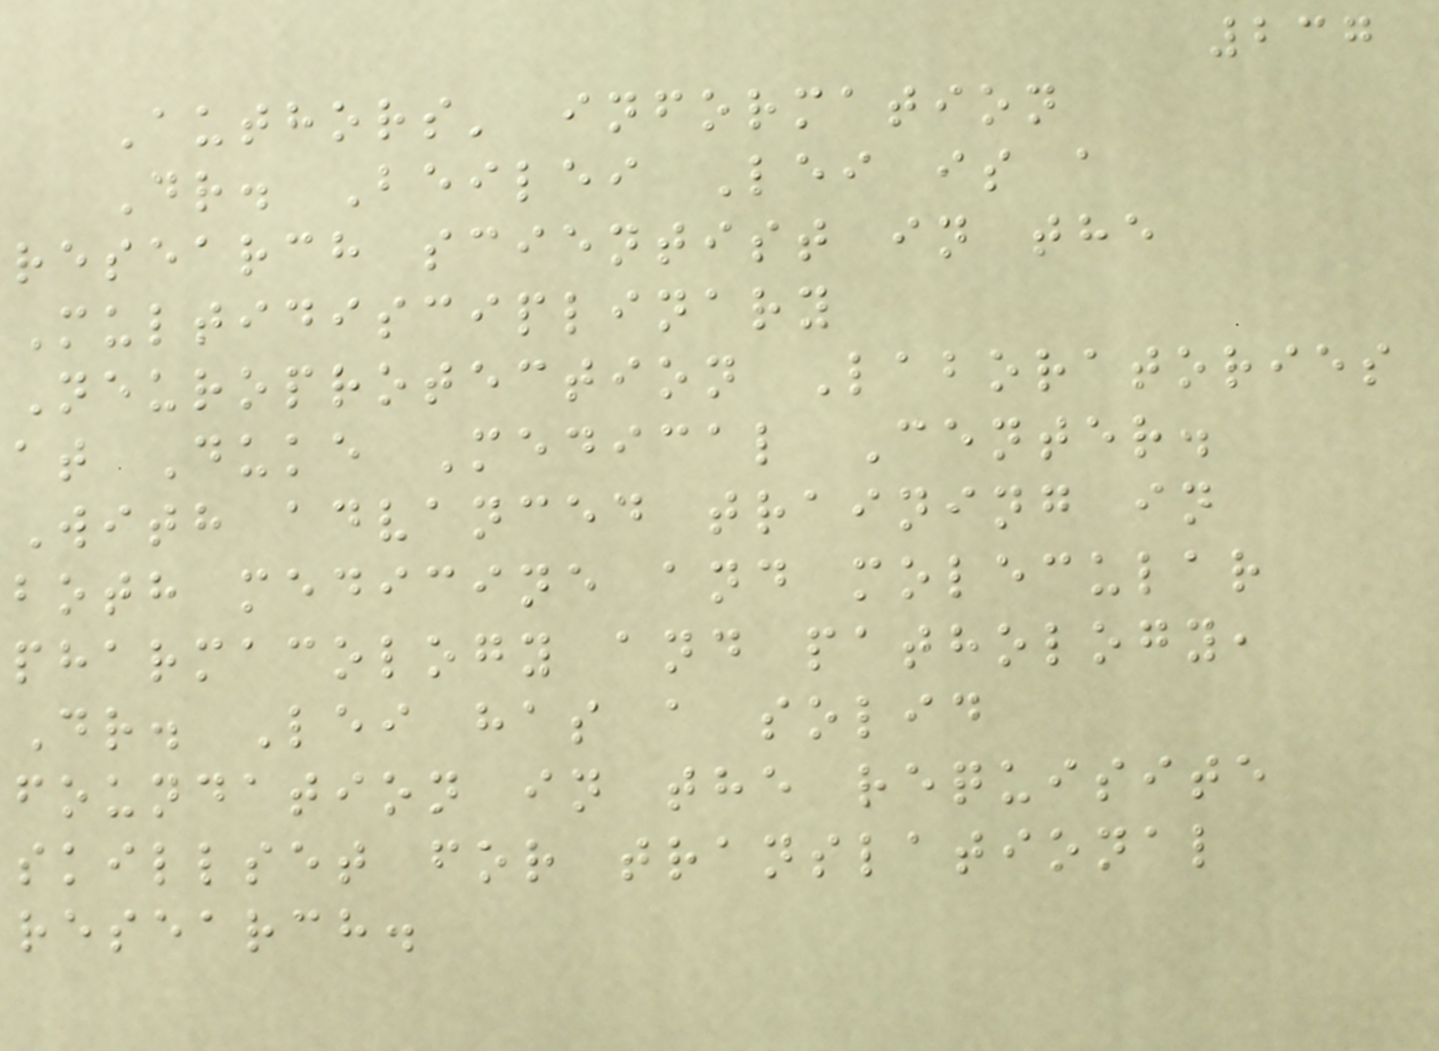237
Authors' information
Dr. Beilei Lei is a
research scientist in the
Multidisciplinary
Neuroprotection Laboratories
at Duke Medical Center.
With advanced training in
both medicine and molecular
pharmacology and pathology,
Dr. Lei has a solid
foundation in the requisite
skillset for translational
research.
